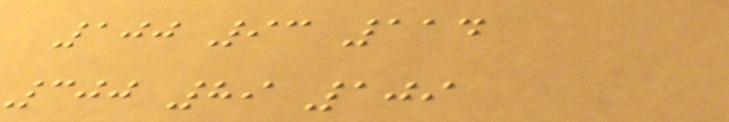100 93 114
300 89 109
